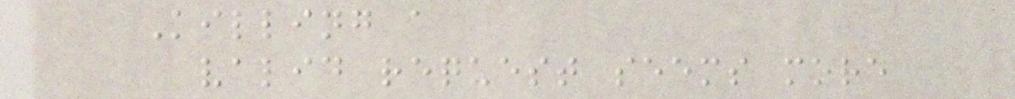Killing a
valid request seems more
